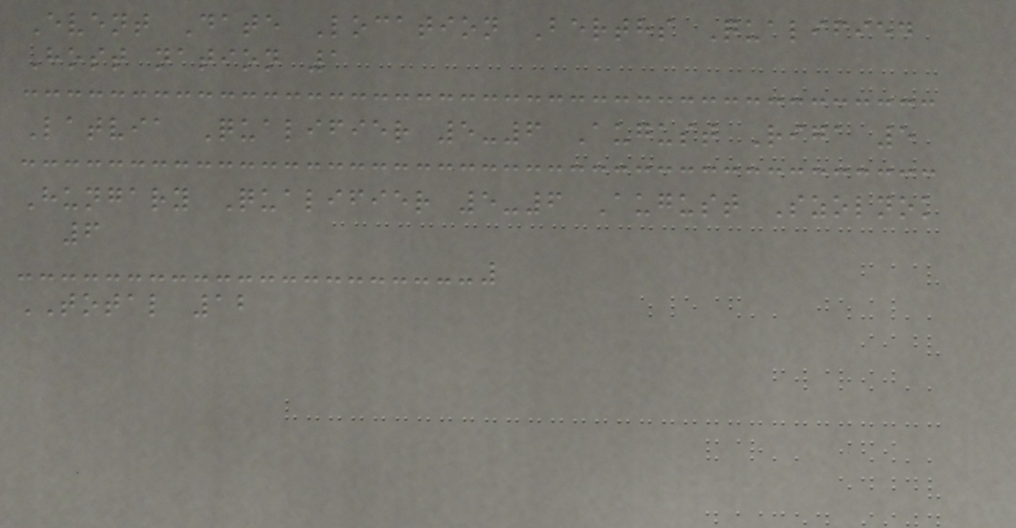Event Date Location Berths Qualified
Host nation 1
Latvia Qualifier 5-6 August Riga 5
Hungary Qualifier 5-6 August Szolnok
6
TOTAL 12
